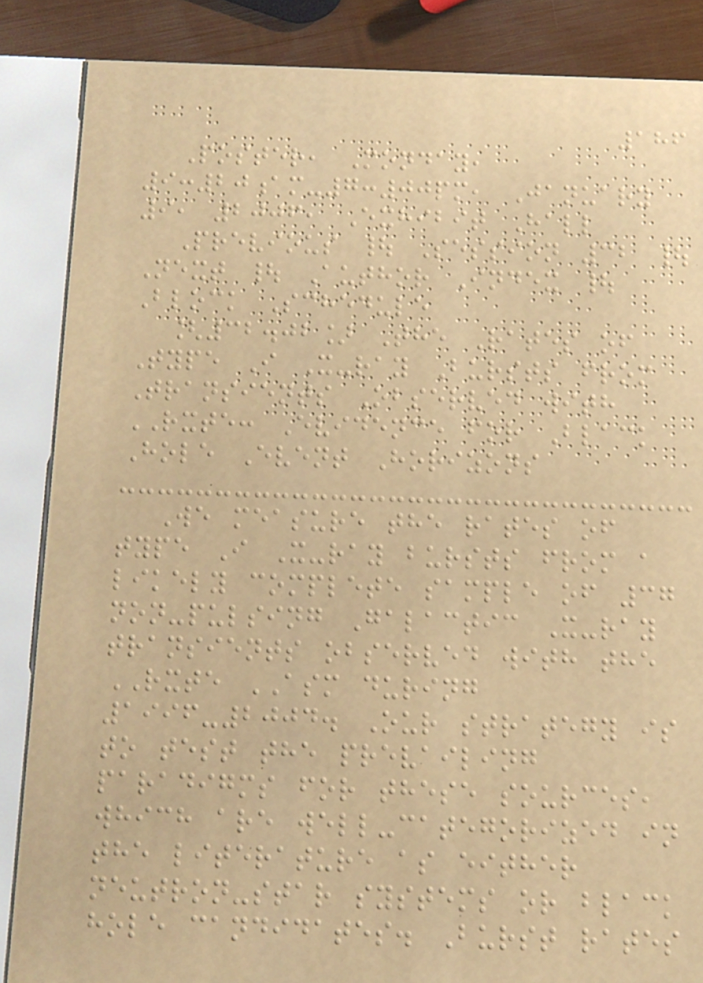186
Poster, Monday,
9:20am-7:00pm, January
9, 2006, Exhibit Hall
Previous | Session 32 |
Next | Author Index |
Block Schedule
[32.02] The Rates of
Type I X-ray Bursts from
Transients Observed with
RXTE: Evidence for Black
Hole Event Horizons
We measure the rates of
type I X-ray bursts from a
likely complete sample of 37
non-pulsing Galactic X-ray
transients observed with the
RXTE ASM during
1996-2004. Our strategy is
to test the prevailing
paradigms for these sources,
which are well-categorized in
the literature as either
neutron-star systems or black
hole candidates. Burst rates
